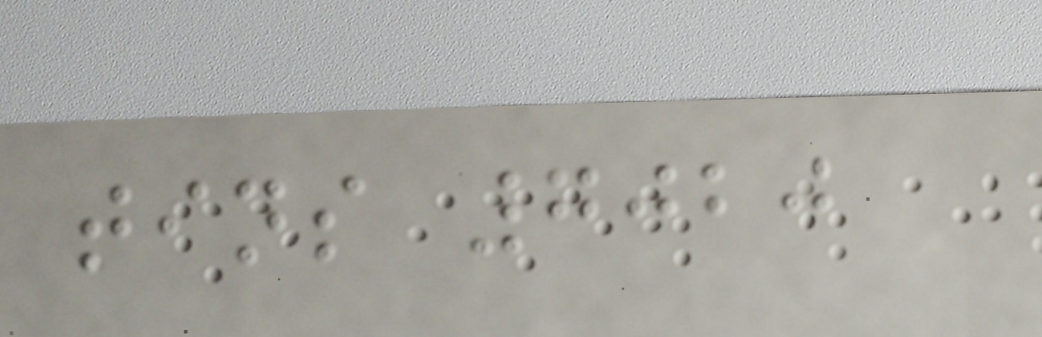tins 7020
